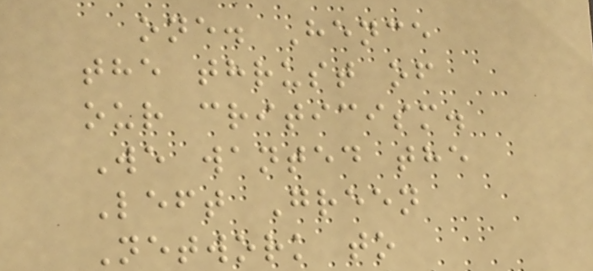one. Hence
the thrust of
our criticism.
We wanted the
Left Green
Network to
